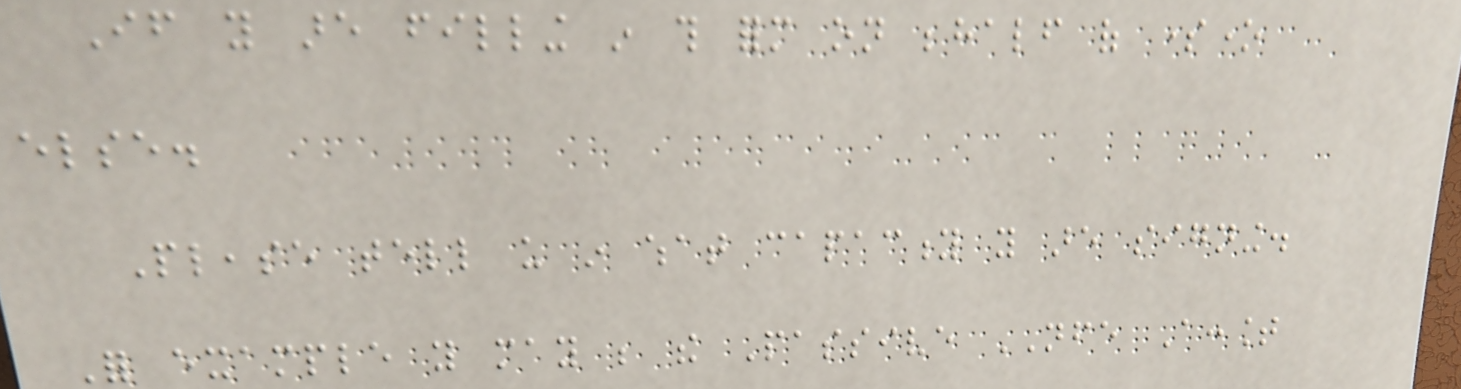If you are filling in this form on behalf of someone
else.
Please tell us in what capacity you are signing.
For example you may be the Passive NFE Account
